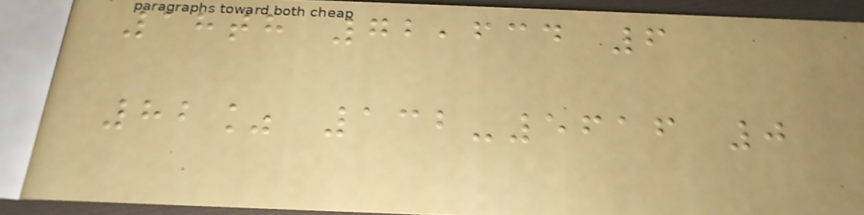18th 72,634 6
82% 132-5616 0
